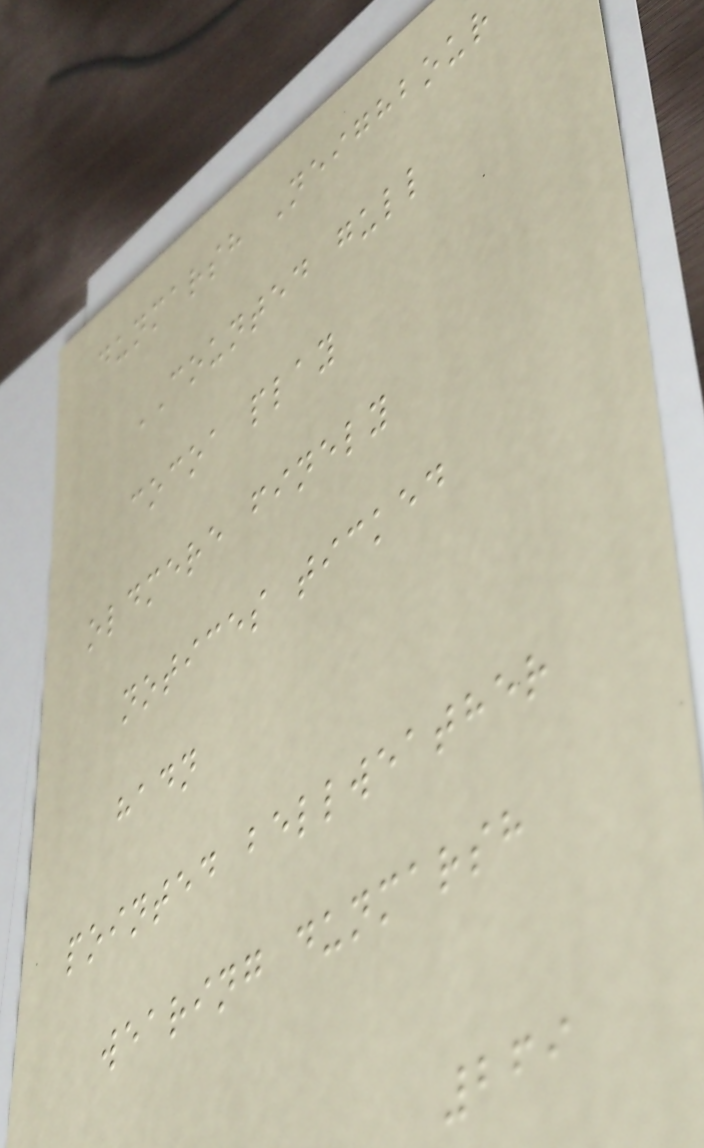dunmarsh Neighbour
COUNTED gull
cocoa play
oldmere finely
notices ticked
hadn
pointed bellweather
wearing dunmarsh
269
